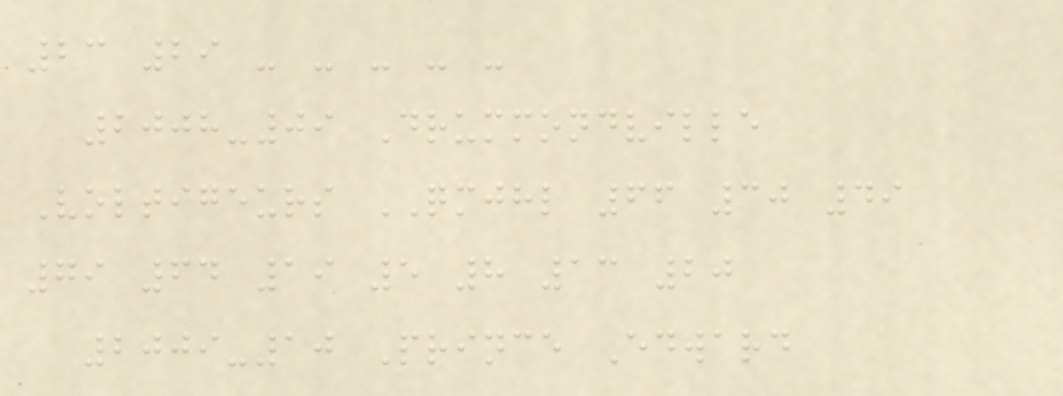23 29 - - - - -
2008-09 Drummondville
Voltigeurs QMJHL 66 30 49
79 64 19 5 8 13 20
2009-10 Prince Edward
